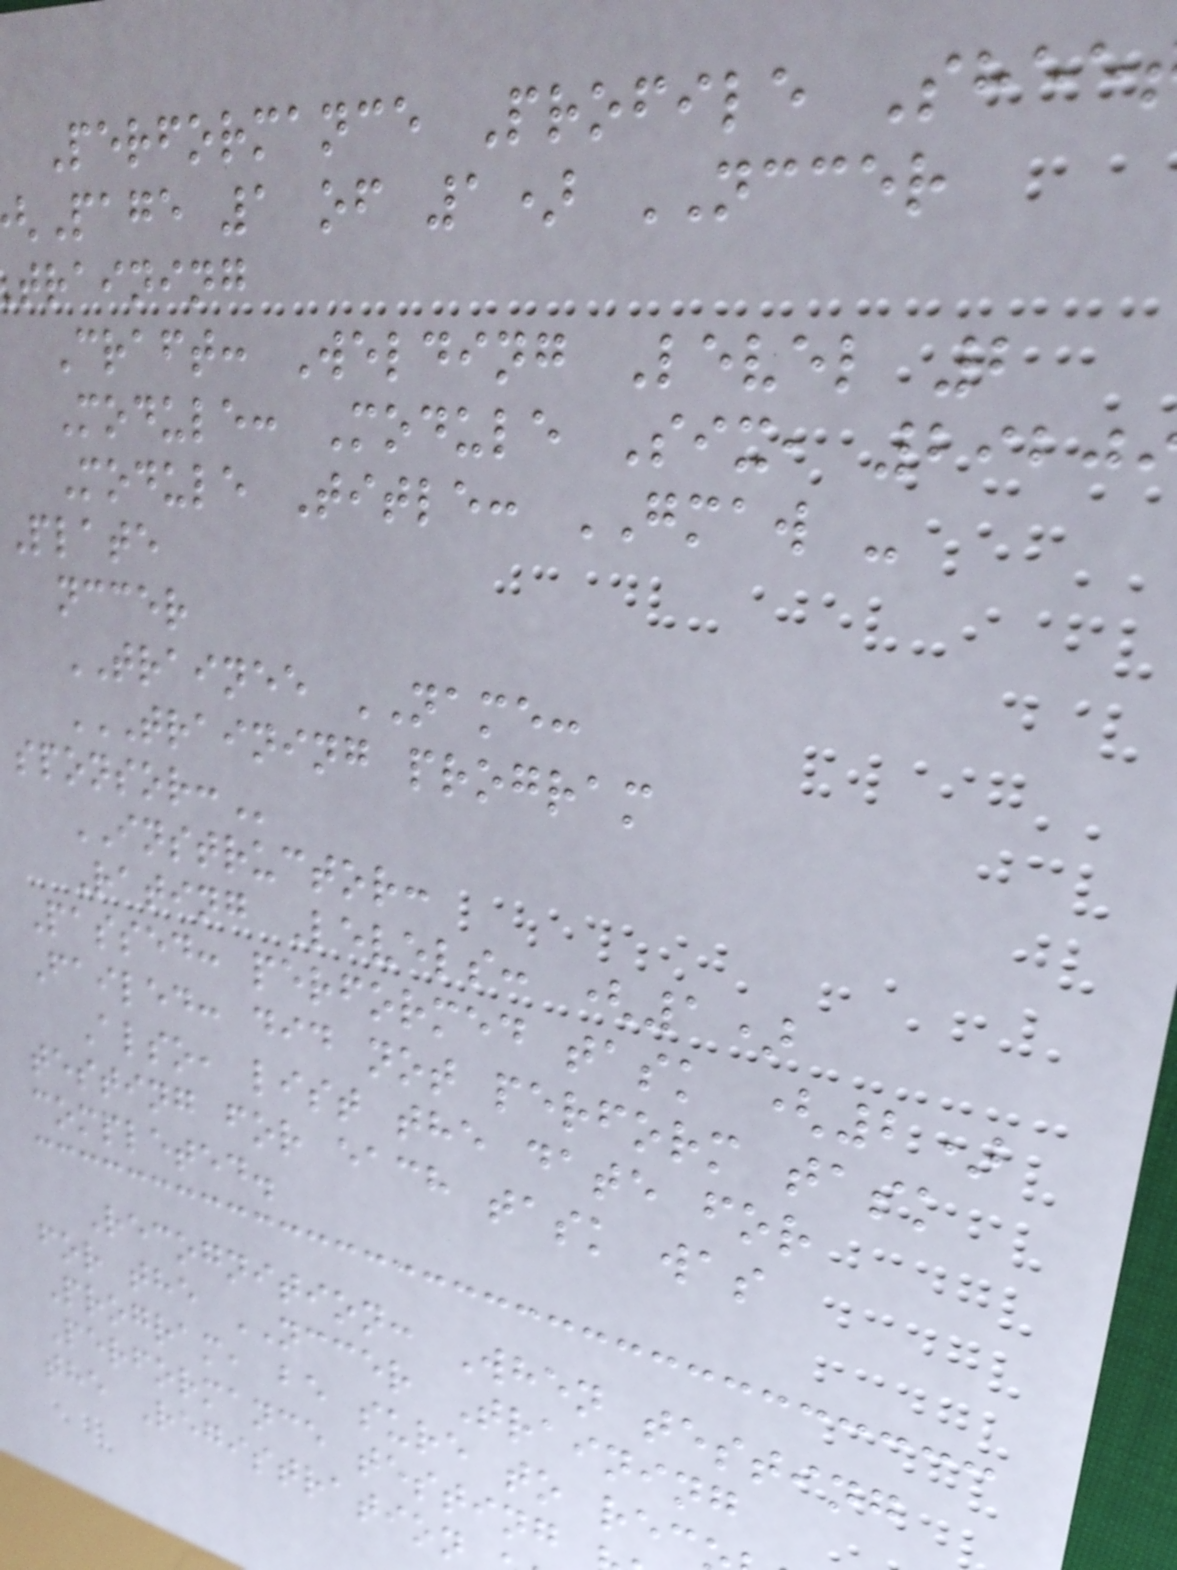Performance Profile Shee
Page 1 of 1) NCCER
training
Craft: Welding Level 2
Module: Module Six, 2920
Module Title: GMAW -
Plate
nccer
TRAINEE NAME:
TRAINING PROGRAM
INSTRUCTOR:
Rating Levels: (1)
Passed: performed task (2)
Failed: did not perform task
Also, list the date for
testing for each task was
completed.
Recognition: When testing
for the NCCER Training
Program, be sure to rec
Performance testing
the Registration
